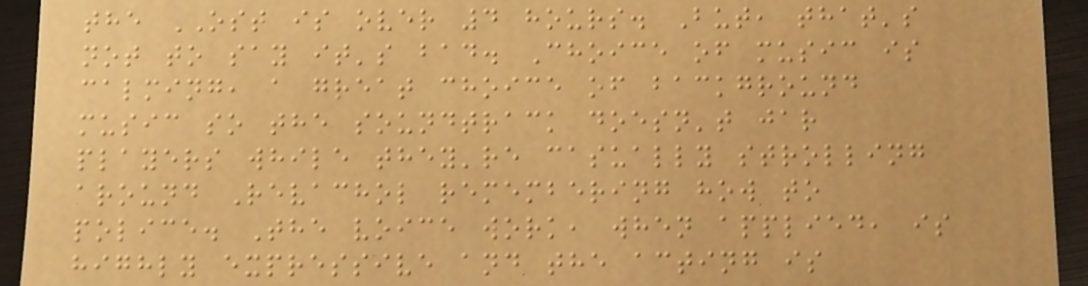the OST is over 4 hours. But, that's
not to say it's bad. Choice of music is
calming, a great choice of background
music so the soundtrack doesn't jar
players while they're casually strolling
around Revachol remembering how to
police. The voice work, when applied, is
highly expressive and the acting is
